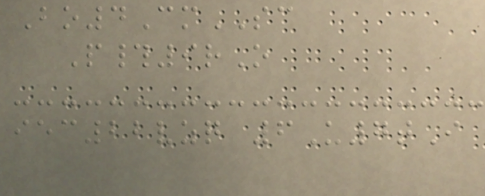Bo4CmSC
P#9rO
iec22vzq 6U7tI
